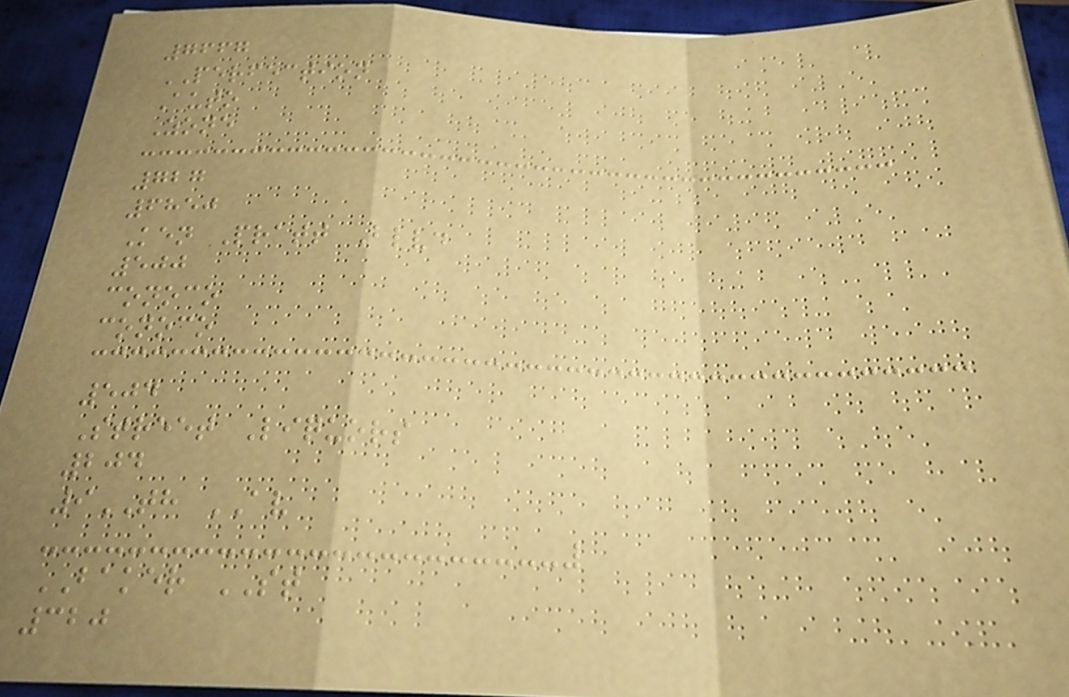7667
PERFECTION
Auto
Zone
727
6850
Ken Pratt Blvd
500
conoco
conoco
504
Street Liquors
204
9TH AV
BAKER ST
320
